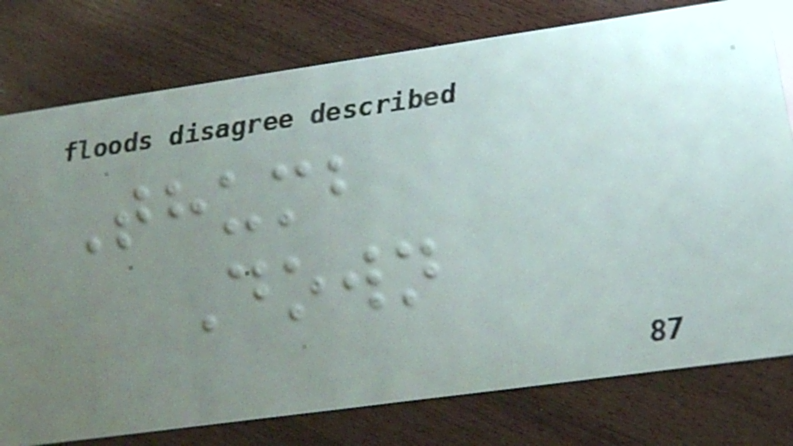Thumb
Down
